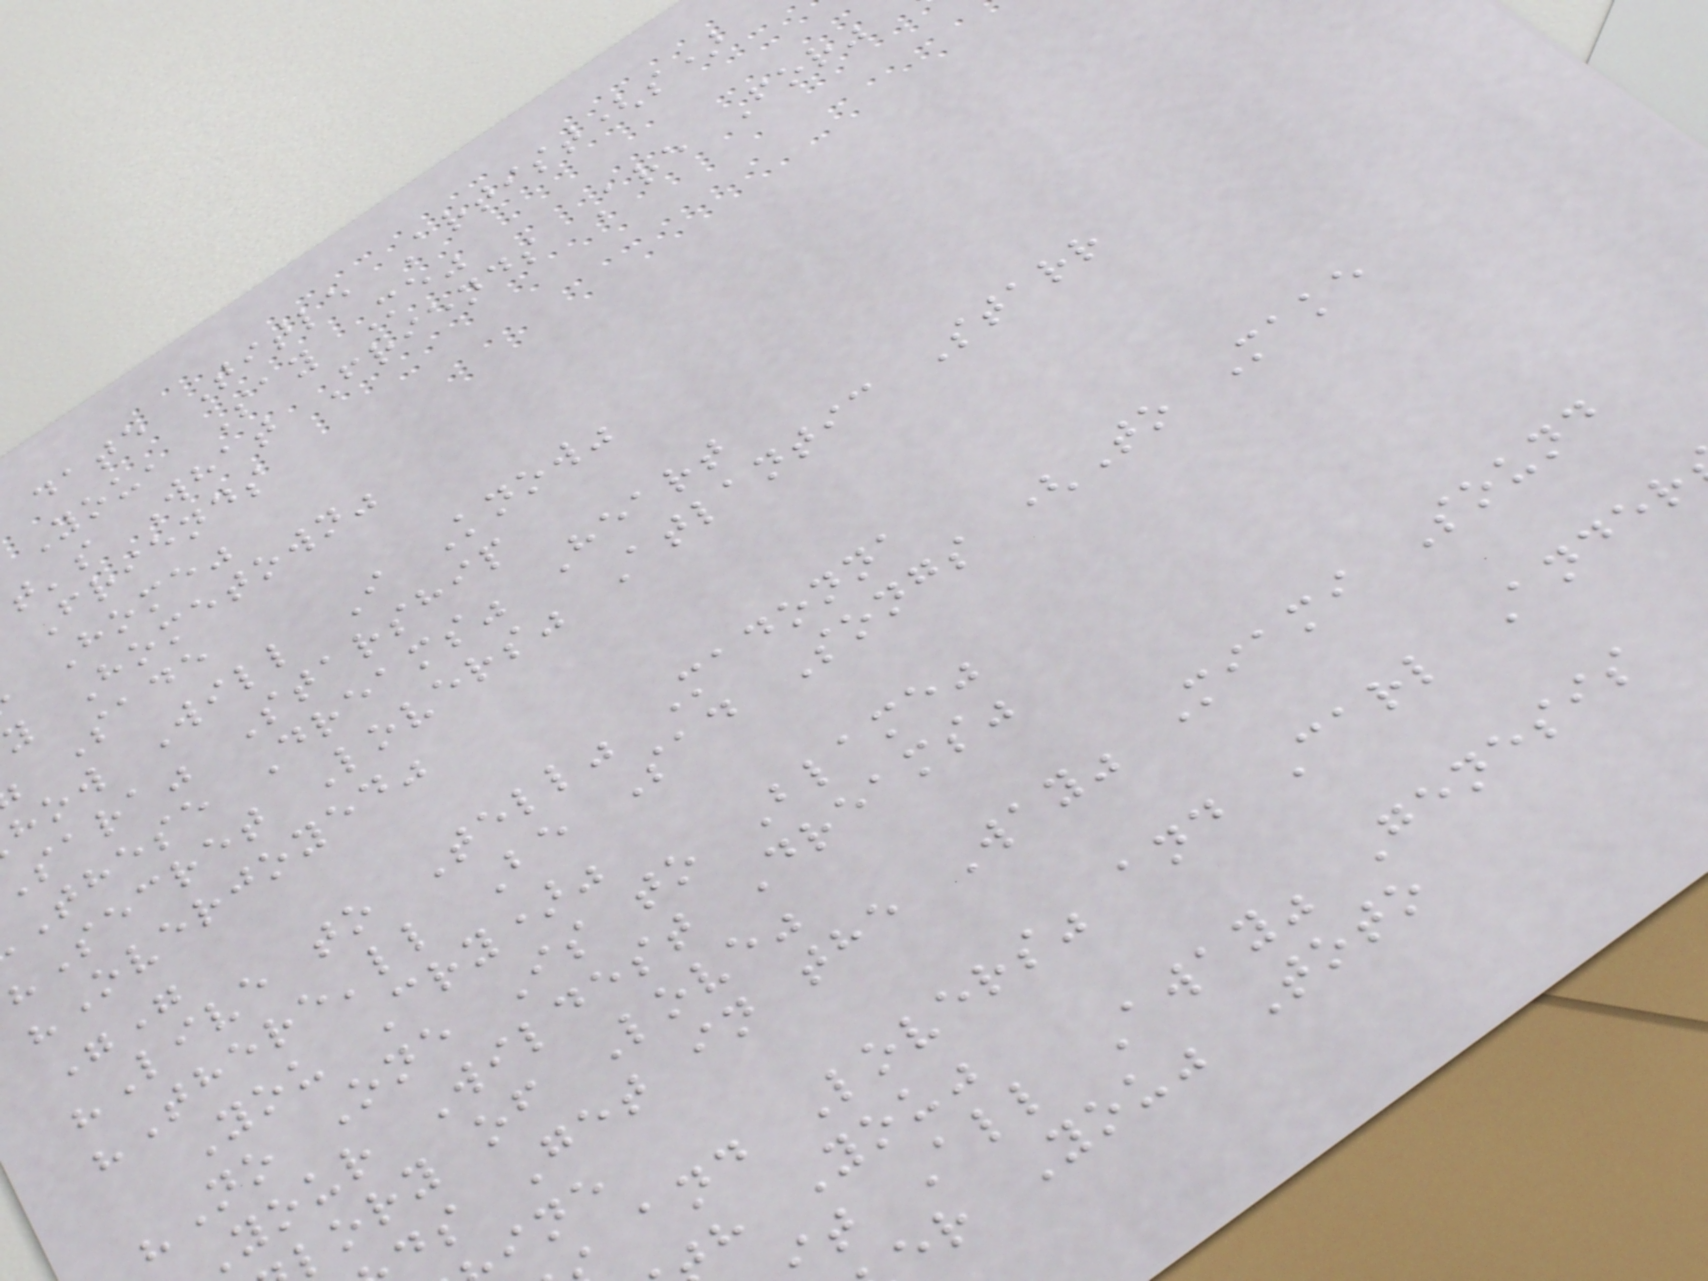date Title Artist(s)
You, Say Me"
t's What Friends Are For"
Friends
Home"
y Hometown"
Sade
how Will I Know"
sara" Starship
These Dreams" Heart
"Secret Lovers" Atlantic Starr
"Overjoyed"
""
"Live to Tell" Madonna
"There'll Be Sad Songs (To Make
You Cry)"
"No One Is to Blame"
your Wildest Dreams"
lory of Love"
ds Get in the Way" Miami Sound
and Lovers" and Carl Ander
h You"
t All Away" Genesis
er You" Toto
